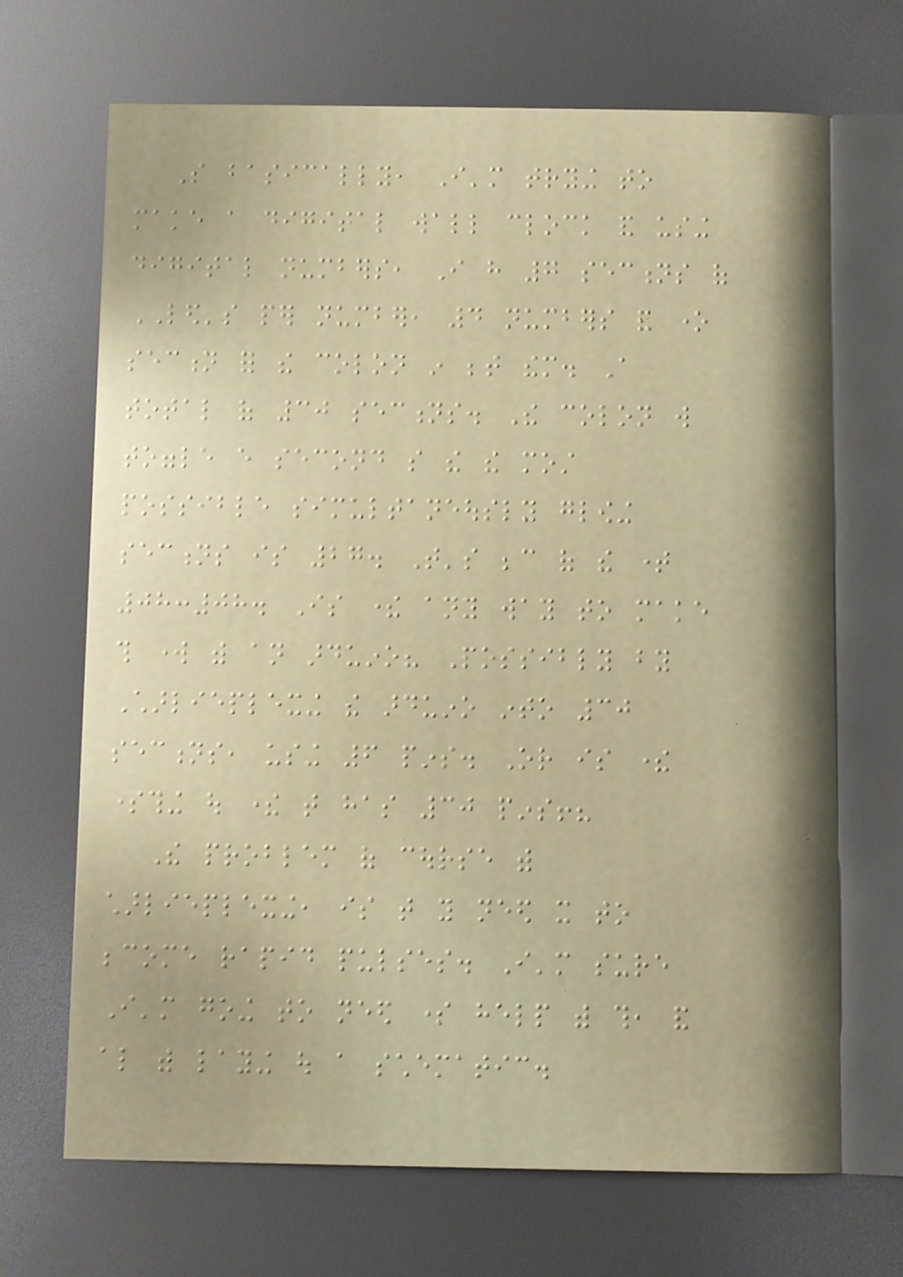So basically, I'm trying to
make a digital wall clock and using
digital numbers, I have 7 sections of
LED's per number, 4 numbers and one
section for the colon in between them. A
total of 30 sections. The colon will
toggle every second so the the most
possible simultaneously glowing
sections is 27. That's because of the time
08:08. Is there any way to make
this work with an arduino? Possibly by
Charlieplexing the arduino into 30
sections, using 6 pins. Or is there
something out there that has 30 pins!?
The problem of course with
charlieplexing, is that you need it to
become rapid pulses. I'm sure
I'm going to need some help with this, and
also with laying out a schematic.
